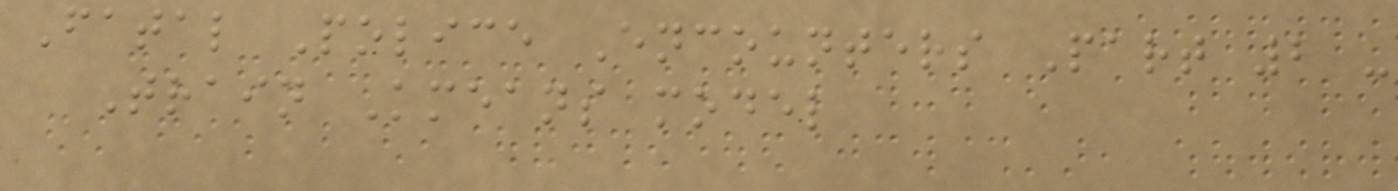Fatal Police Encounters Part 2 -
Train Kmeans model
